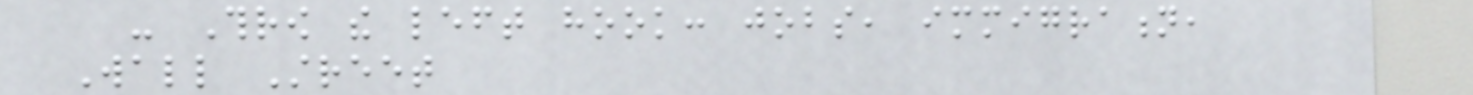- Throw the left hook: jobs, immigration,
Wall Street
